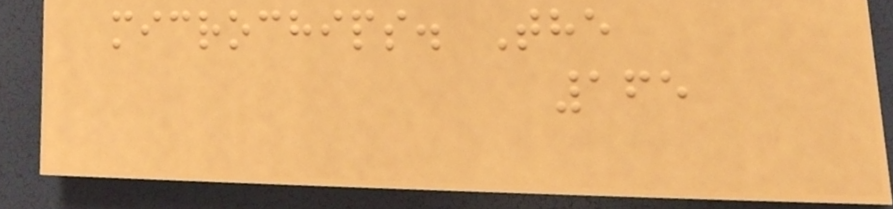microchips. The
165
